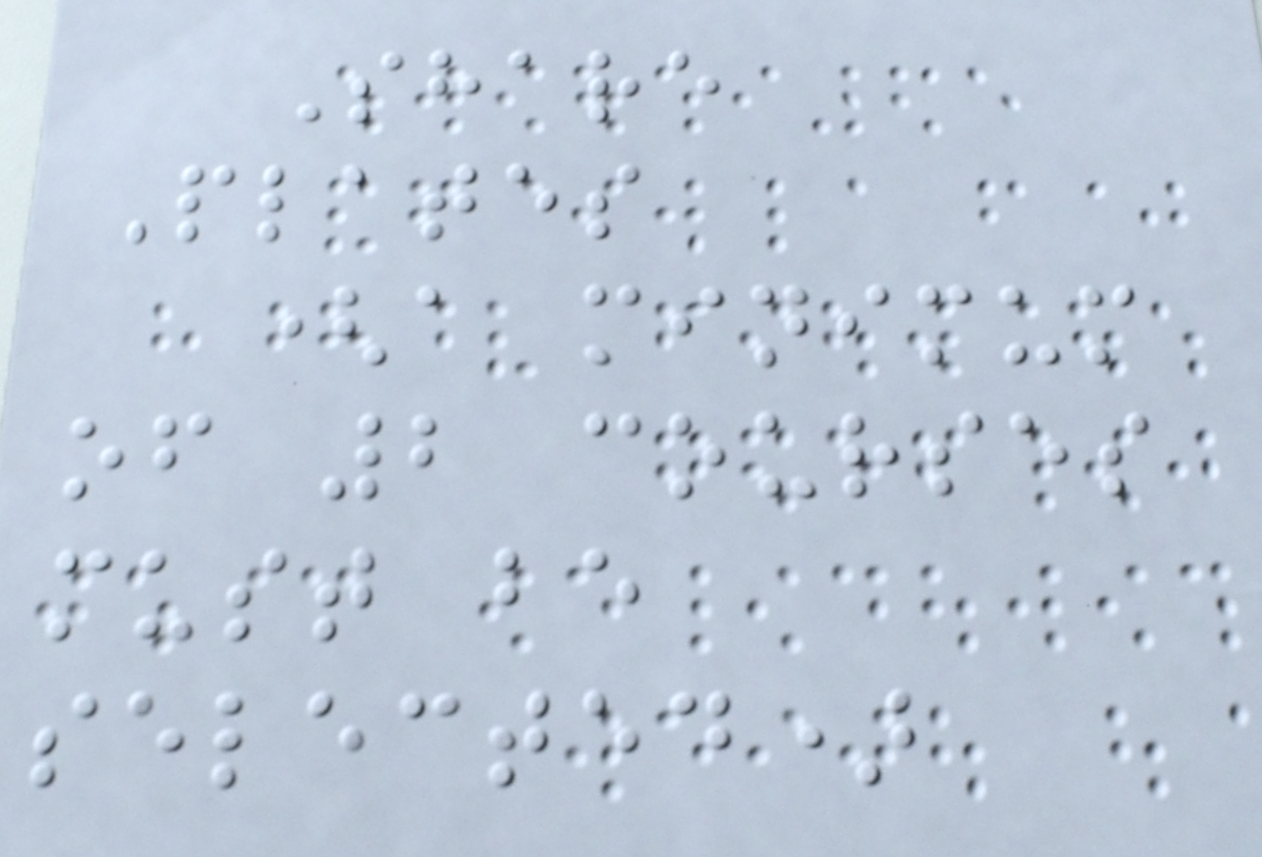Share
Plates
(a minimum
of 2 courses
must be
selected)
